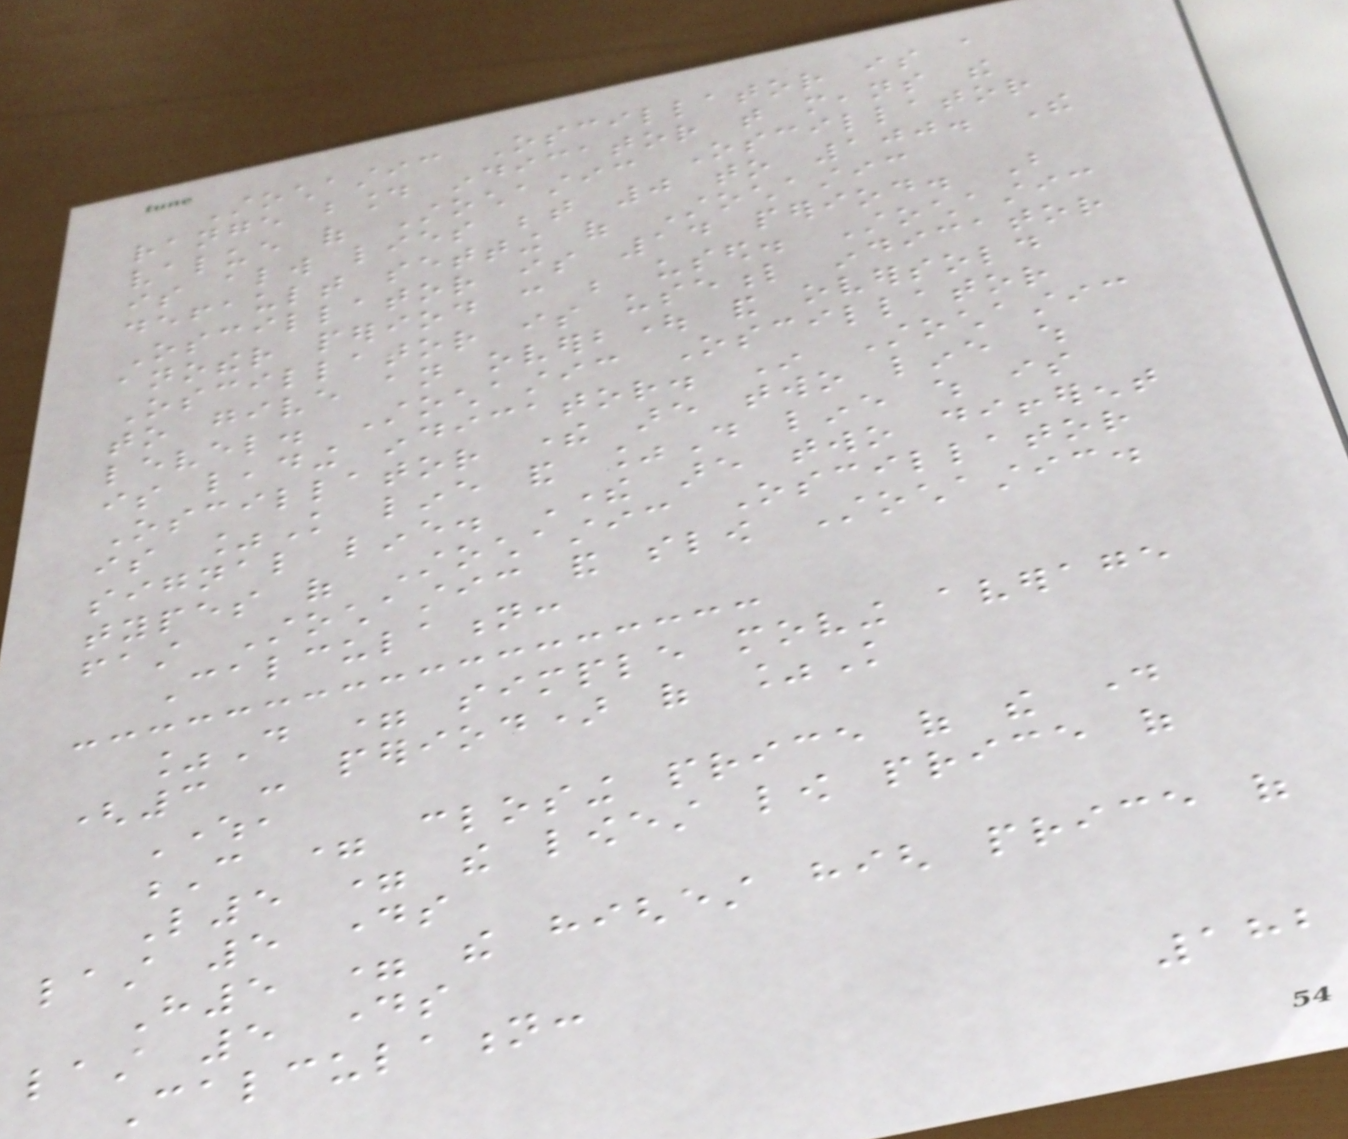Stochastic Oscillator is a
range bound indicator that means the
value of Stochastic Oscillator
is always lies between 0 to 100. The
default setting of Stochastic
Oscillator is 14 period. But
another period can be used. Stochastic
Oscillator is useful indicator
to give an overbought and oversold
level. Stochastic Oscillator
is leading indicator. In Stochastic
Oscillator there are two line which
is %K line and %D line which is
signal line. There are two different
types of Stochastic Oscillator
fast Stochastic and slow Stochastic.
Calculation:
%D = simple moving average
(3 - period) of %K
Where,
C = closing price of the day
L5 = the lowest low price of
last 5 days
H5 = the highest high price of
last 5 days
Calculation:
182
